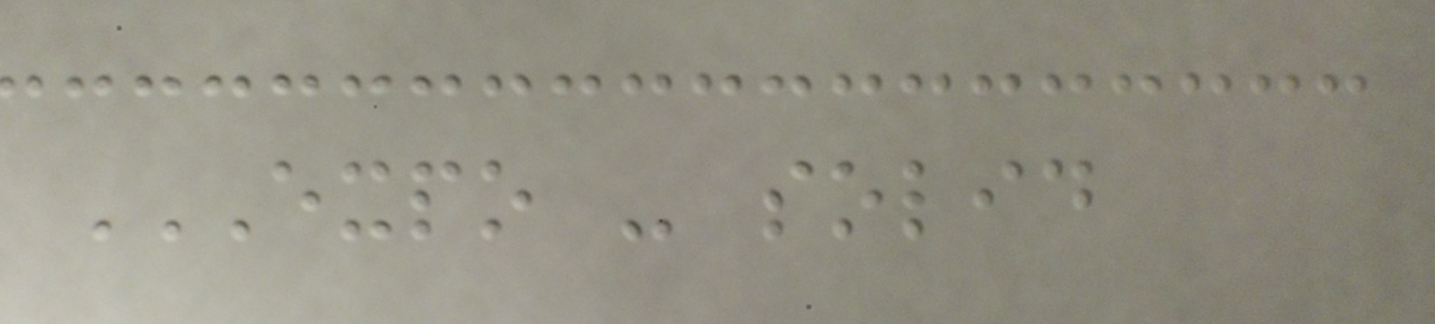EXPO - SOLID
